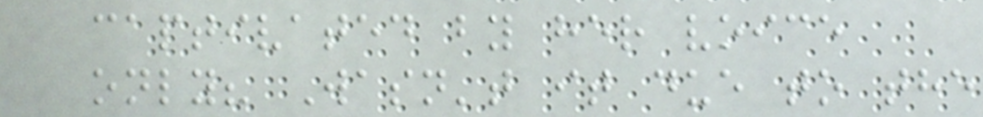captivated by her voice
only? Wasn't it due to the
